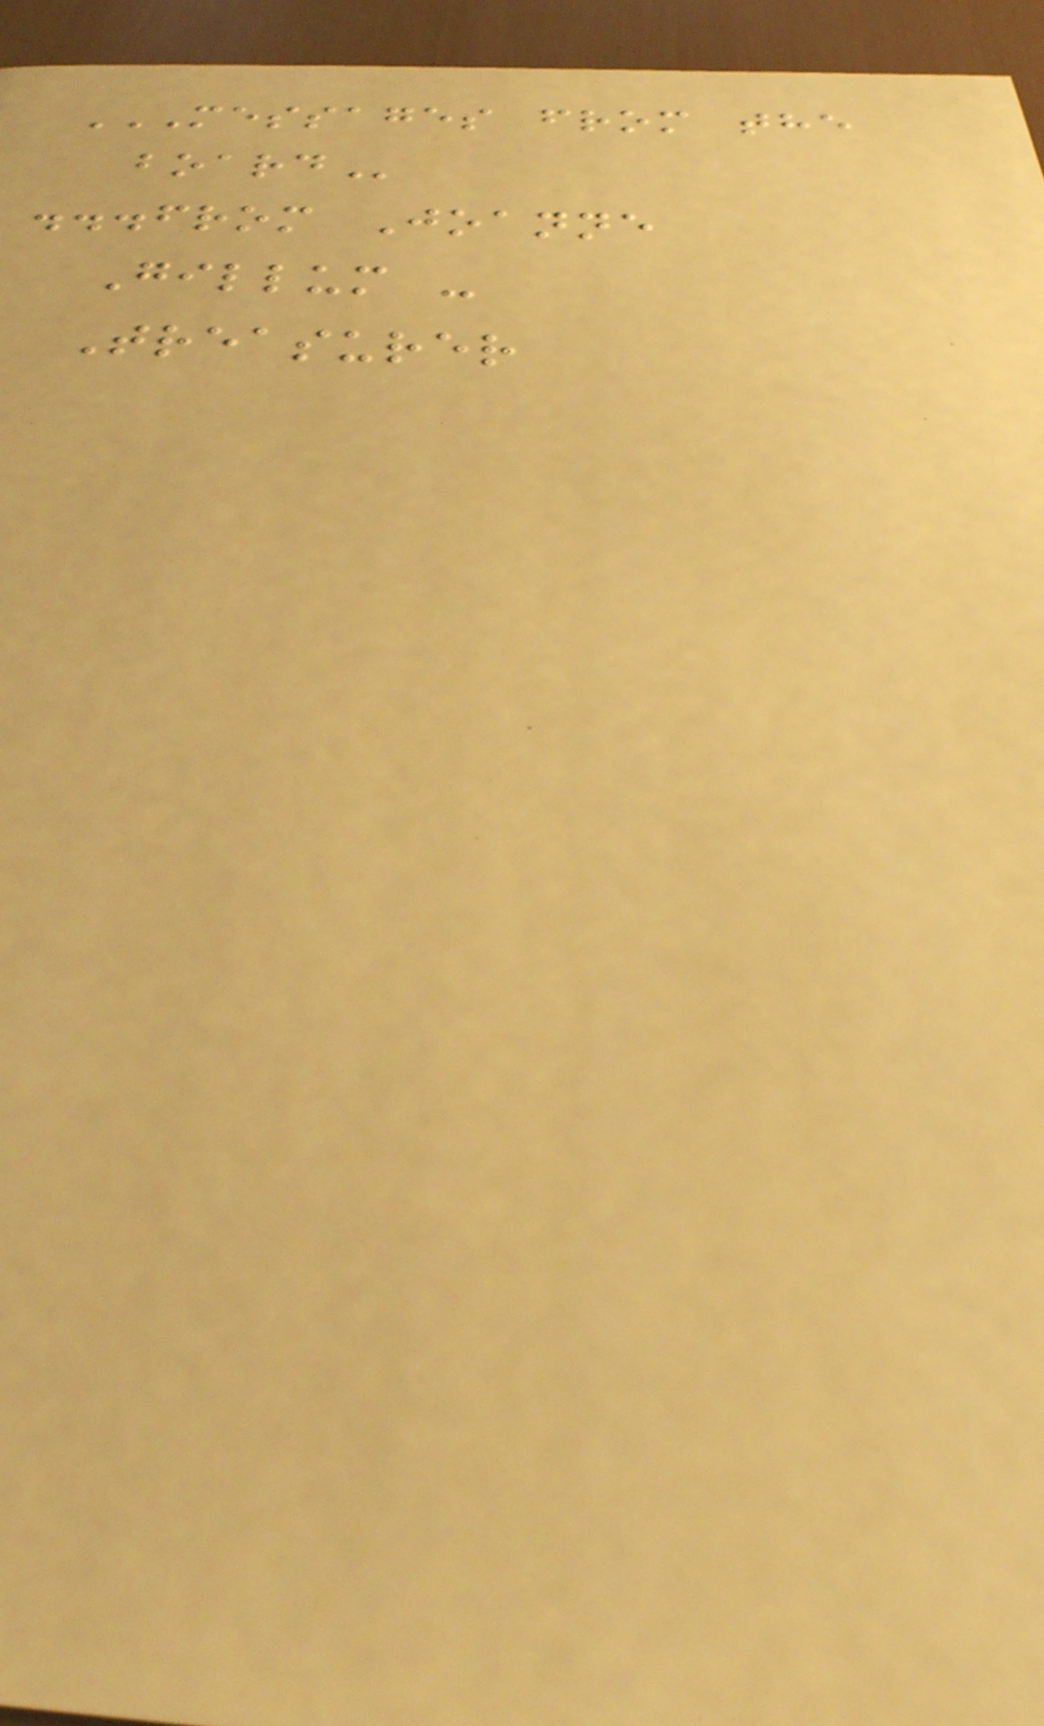MESSAGES FROM THE
BOARD
...from Joanne
Gillum -
Treasurer
